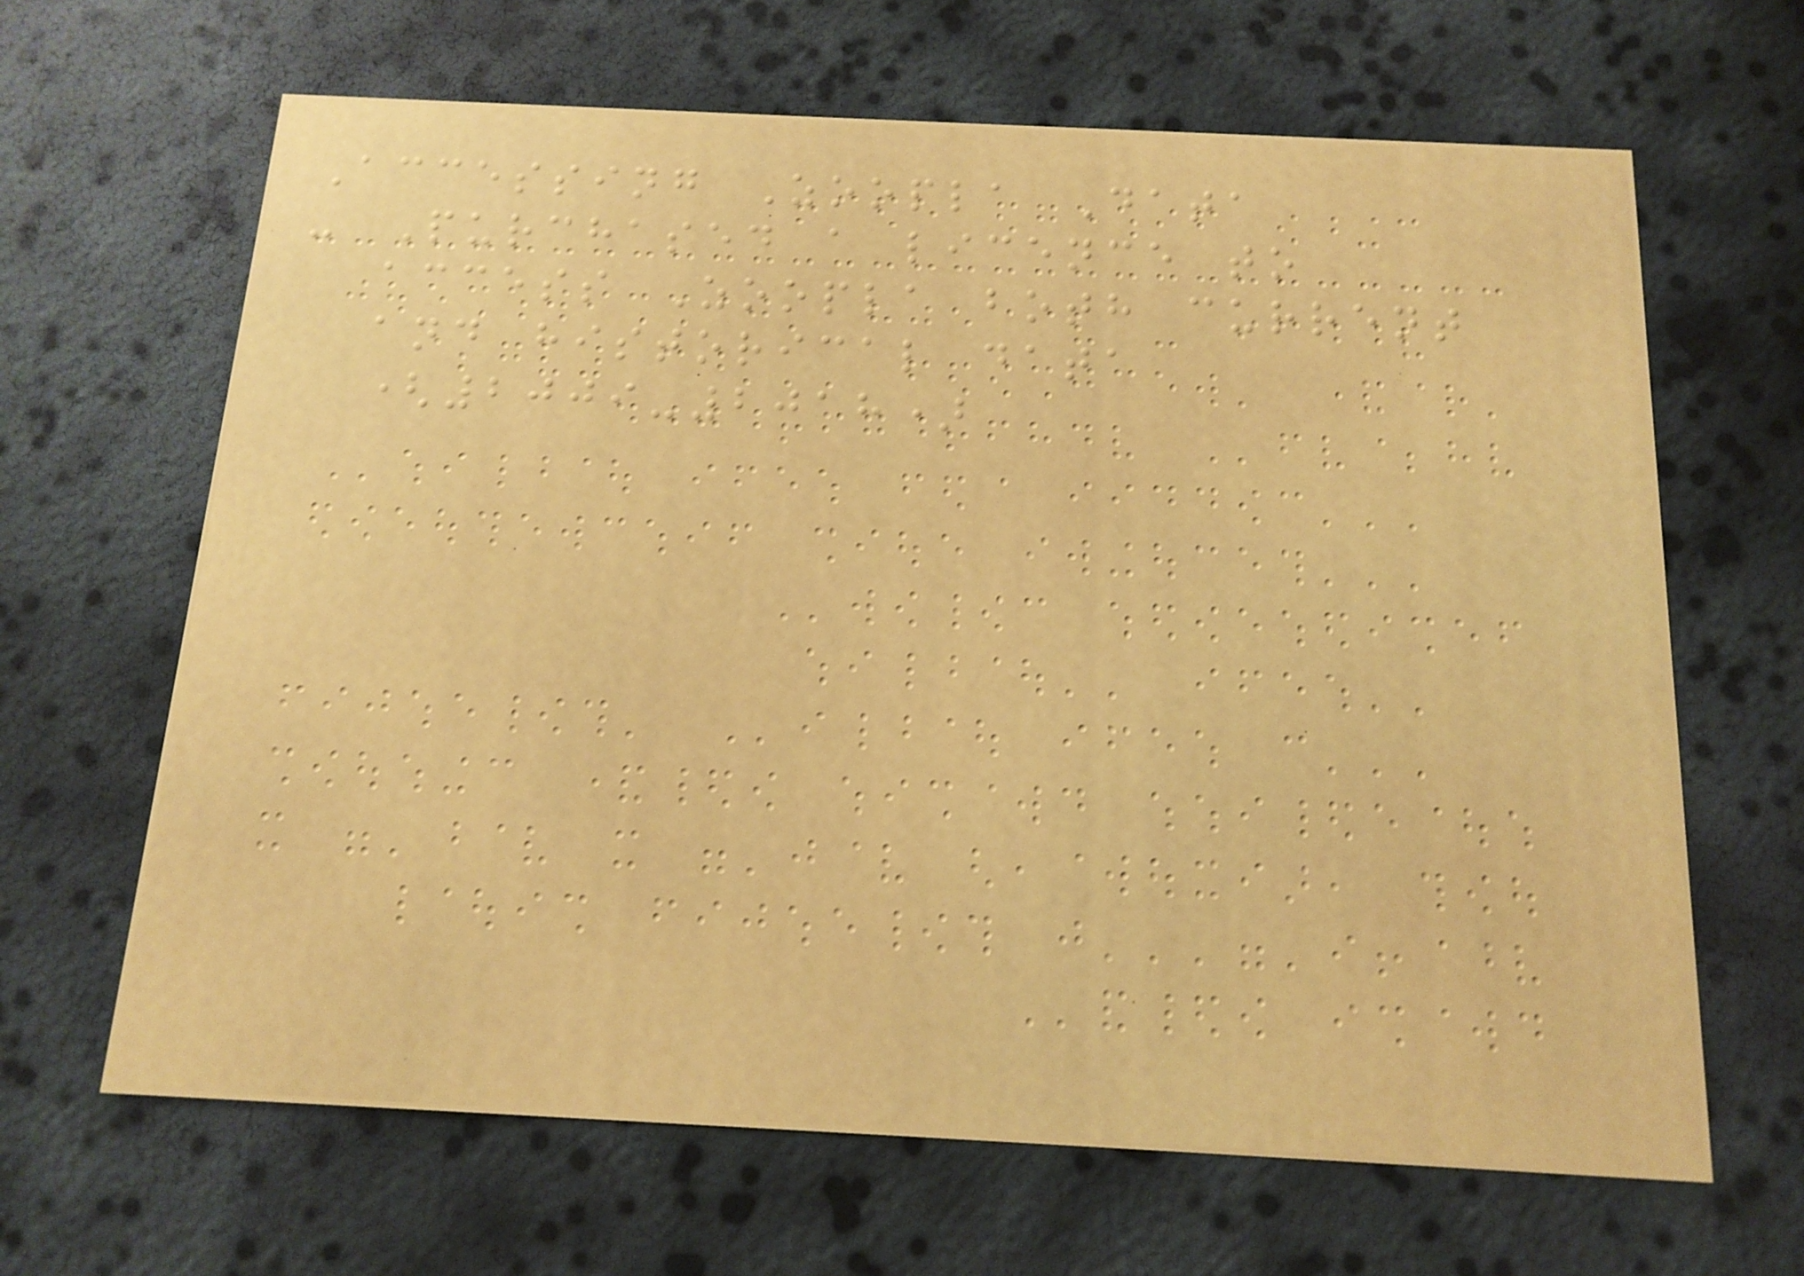Accessing Zoopla Data
- Purchased a licence to
access Zoopla both current
and historical data
(2009-2018)
